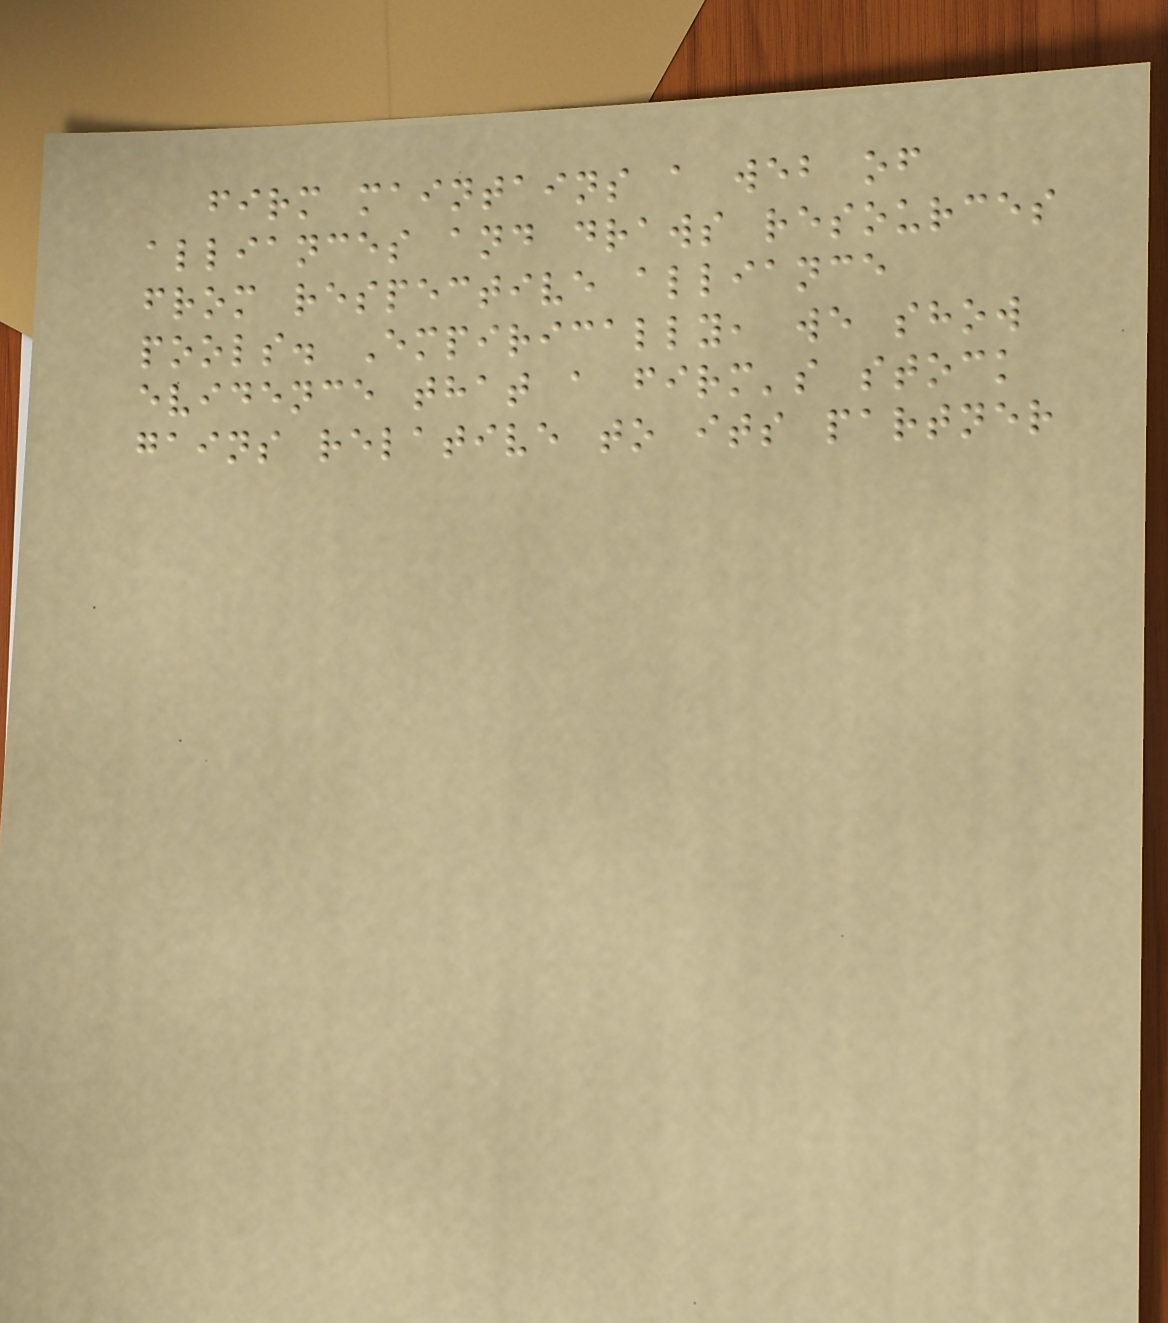firm maintains a web of
alliances and draws resources
from respective alliance
pools. Empirically, we show
evidence that a firm's stock
gains relative to its partner
